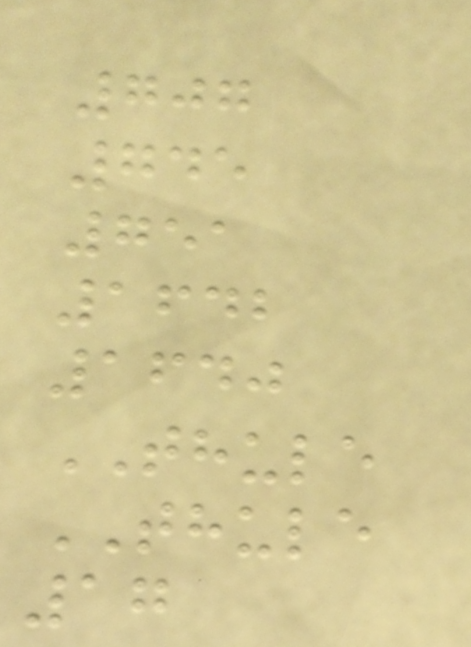707
745
751
1642
1640
THULE
THULE
17
